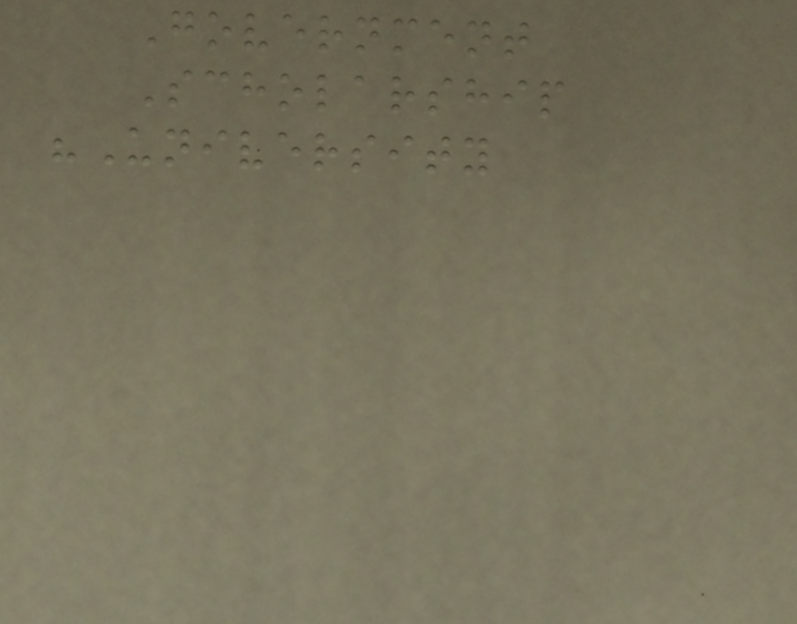Government
Scholarship
"University
